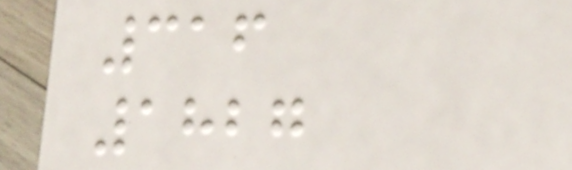316
1827
